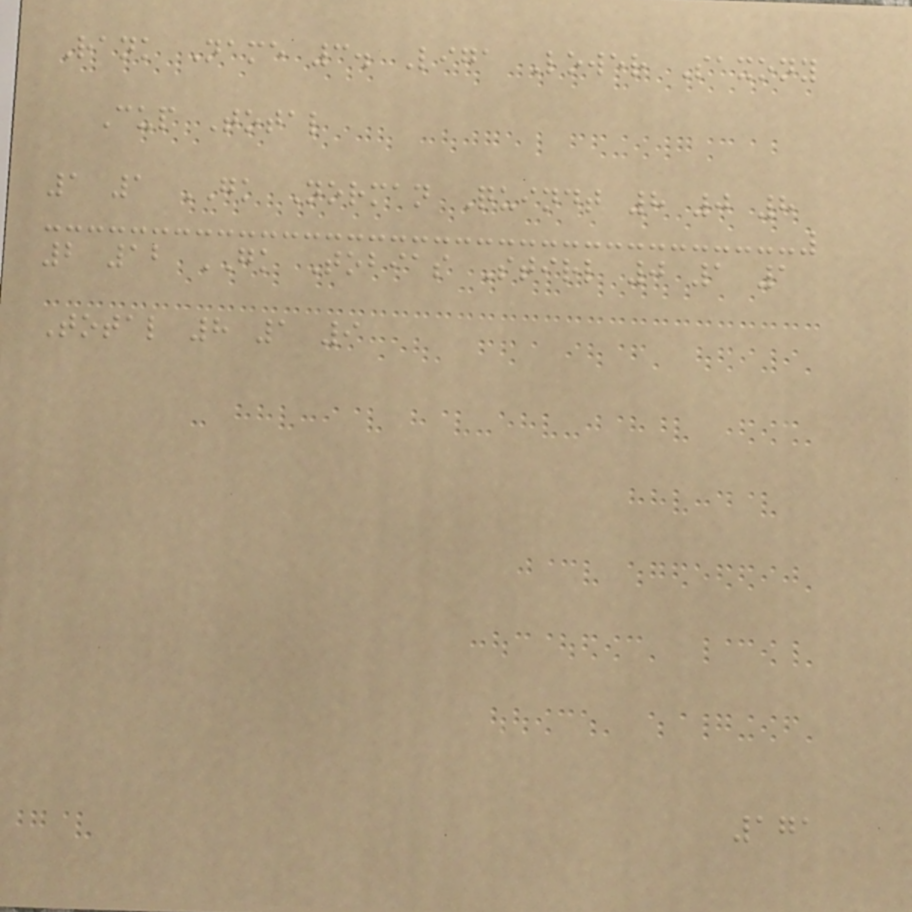Rank Name 3. Liga Lower Saxony
Cup Total
1 1 GK Norman Quindt 8 0 8
2 12 GK Tobias Stirl 0 1 1
Total 8 1 9
171
